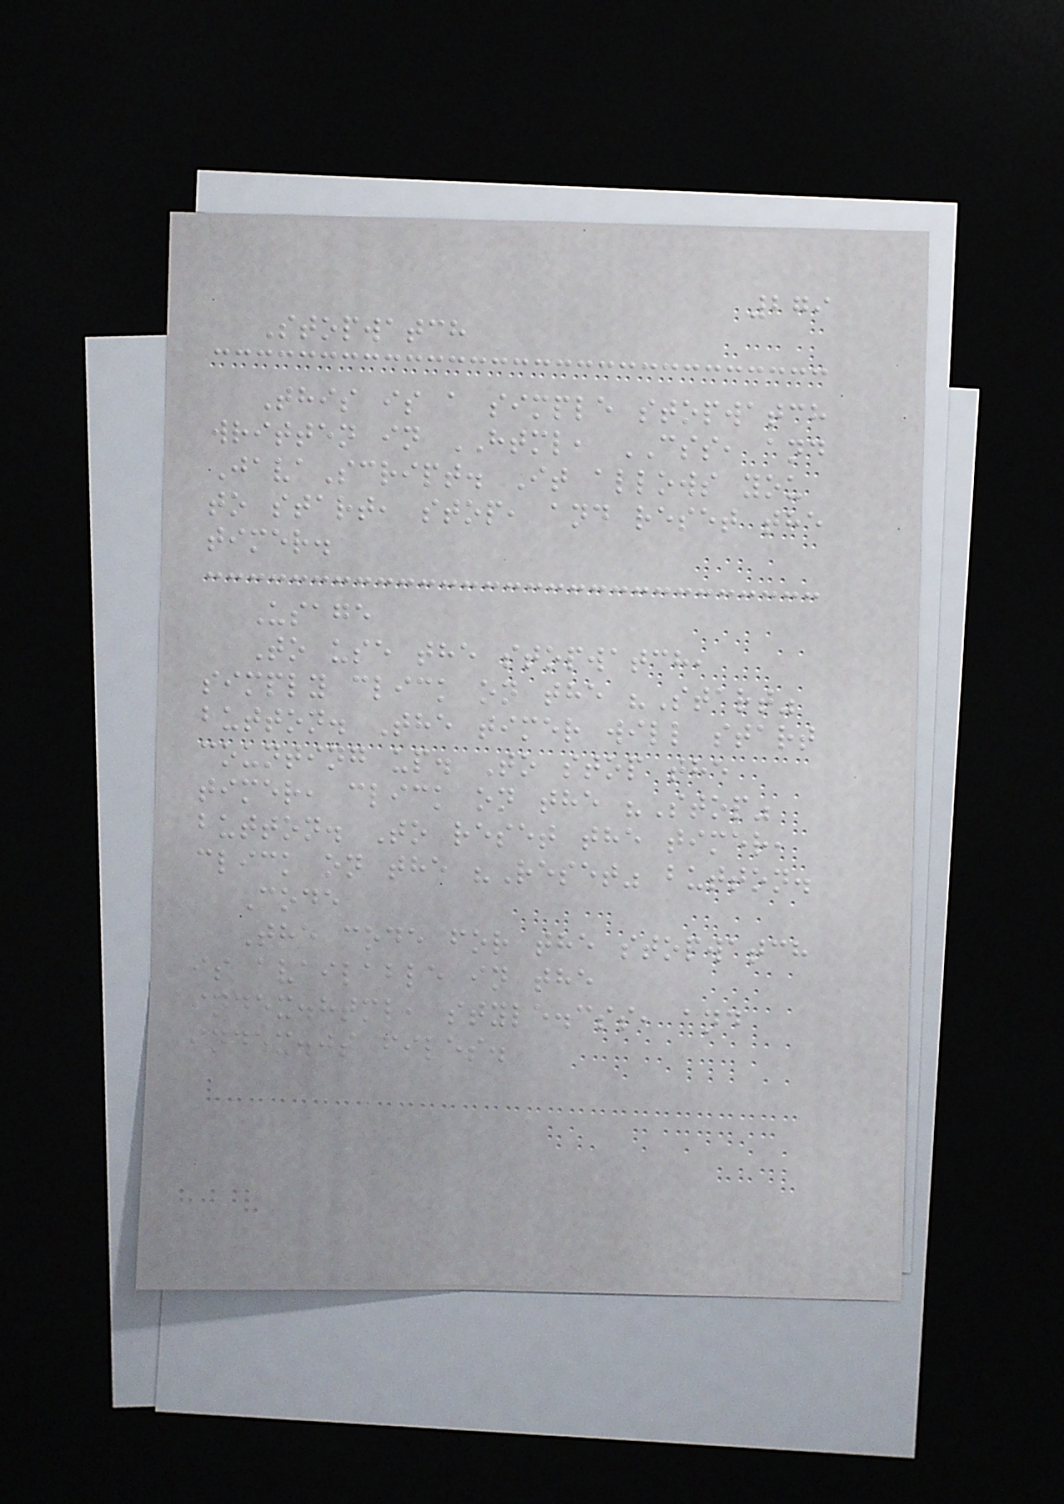279
Stopwatch
This is a simple stopwatch
written in HTML, CSS, and
JavaScript. It allows you
to start, stop, and reset the
timer.
Usage
To use the stopwatch,
simply click on the "Start"
button. The timer will start
counting up. To stop the
timer, click on the "Stop"
button. To reset the timer,
click on the "Reset" button.
Code
The code for the stopwatch
is available in the
index.html, style.css, and
index.js files.
